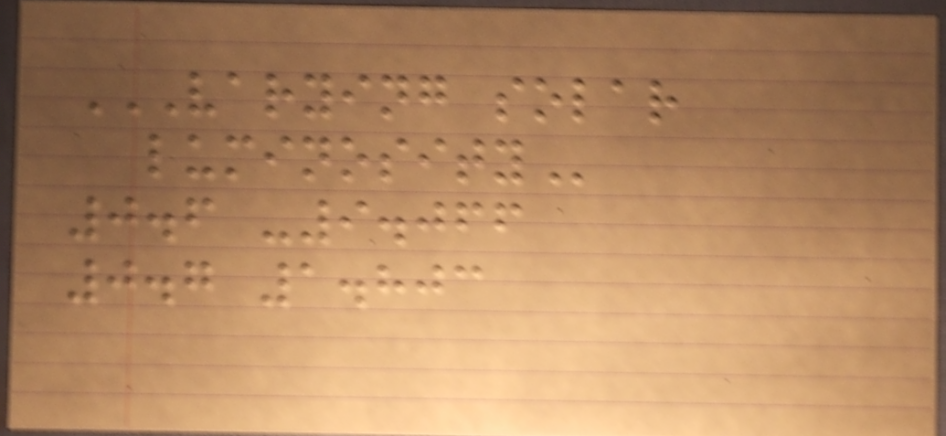VARYING SOLAR
LUMINOSITY
0.6 -9.066
0.7 1.803
